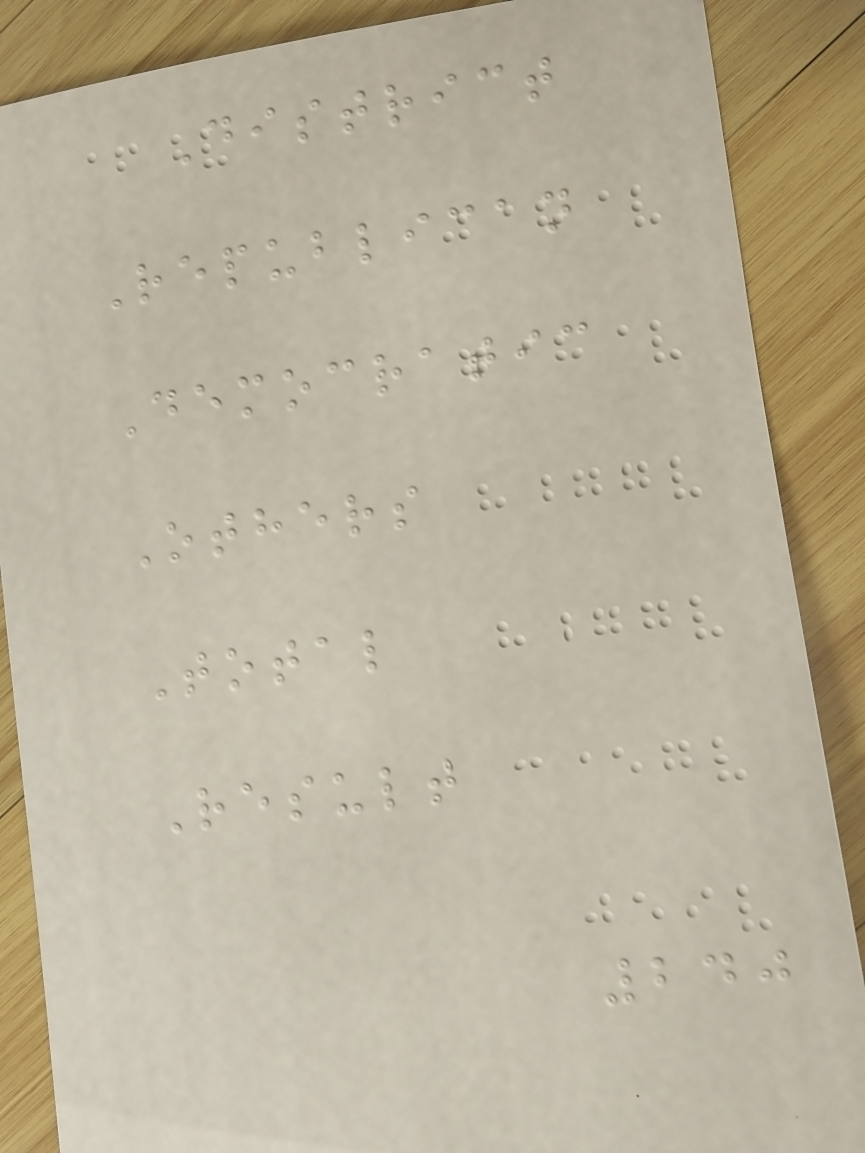District
Republican
Democratic
Others
Total
Result
240
